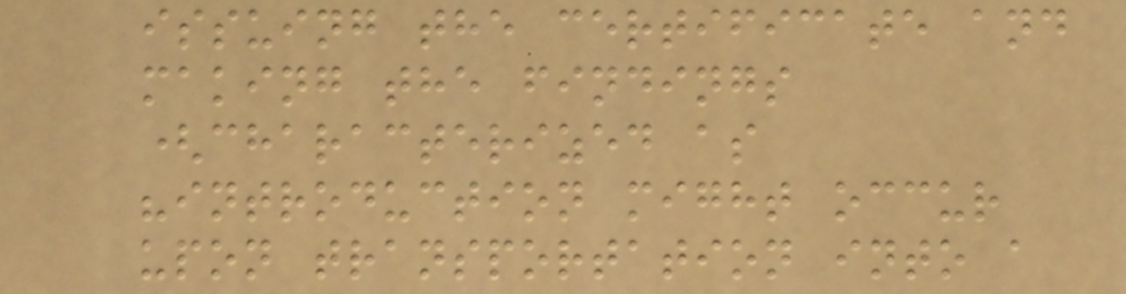issuing the certificate and
making the findings
(characterized as
"introduction might occur
upon transportation into a
